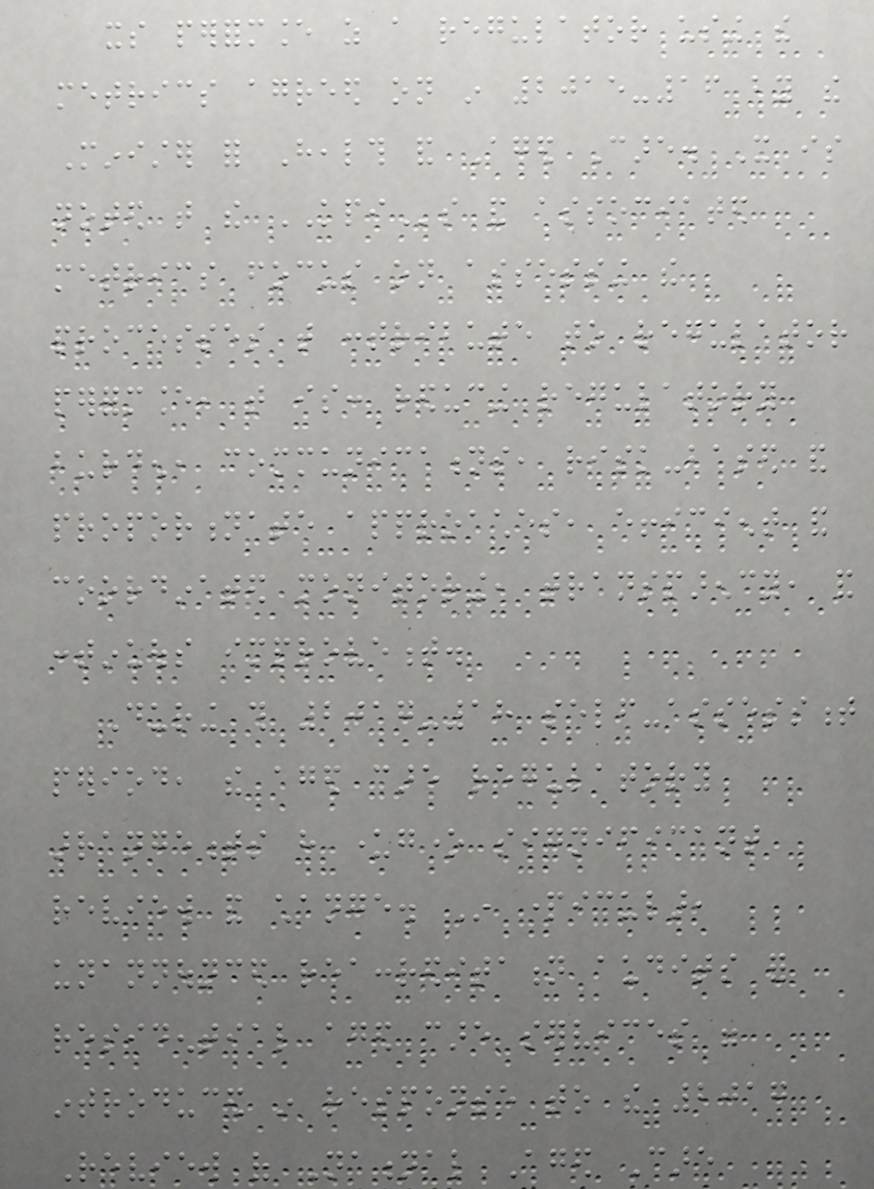its performance as a regulator using the
metrics agreed on in 2015-16 by the
Minister for Health and Aged Care. It is
noted that the KPIs and associated
metrics focus on assessing the
processes that contribute to regulator
performance, that is: reducing regulatory
burden, communications, risk-based and
proportionate approaches, efficient and
coordinated monitoring, transparency, and
continuous improvement.
During this 2017-18 self-assessment
period, the aged care regulatory
arrangements have undergone significant
review and change. In particular,
unannounced reaccreditation audits for
residential aged care services were
introduced in response to the 2017
Review of National Aged Care
